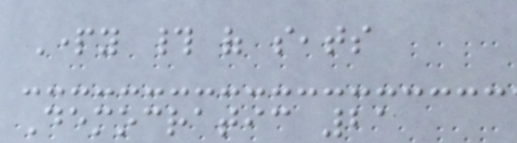Party # of seats
Democratic 21
